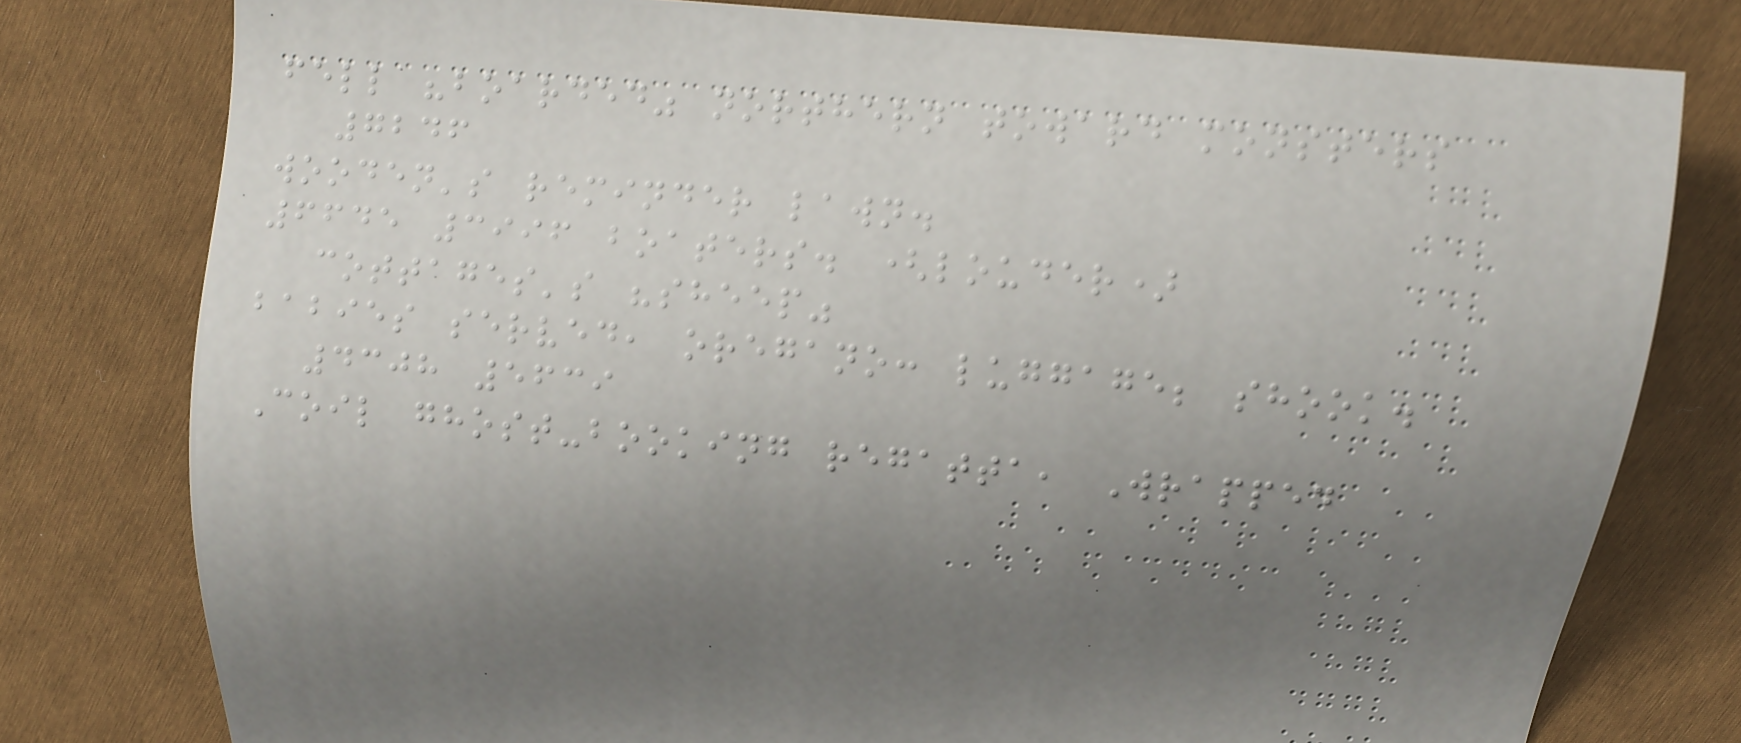fell "boarded" northern toward monsters
7246
wooden's reminder lawn.
6645 3996 boaters. (louder)
cottages's "sheep"
babies served, oregano: luggage; shook.
4308 5639
Coil ghost-booking regatta, Wrapped
